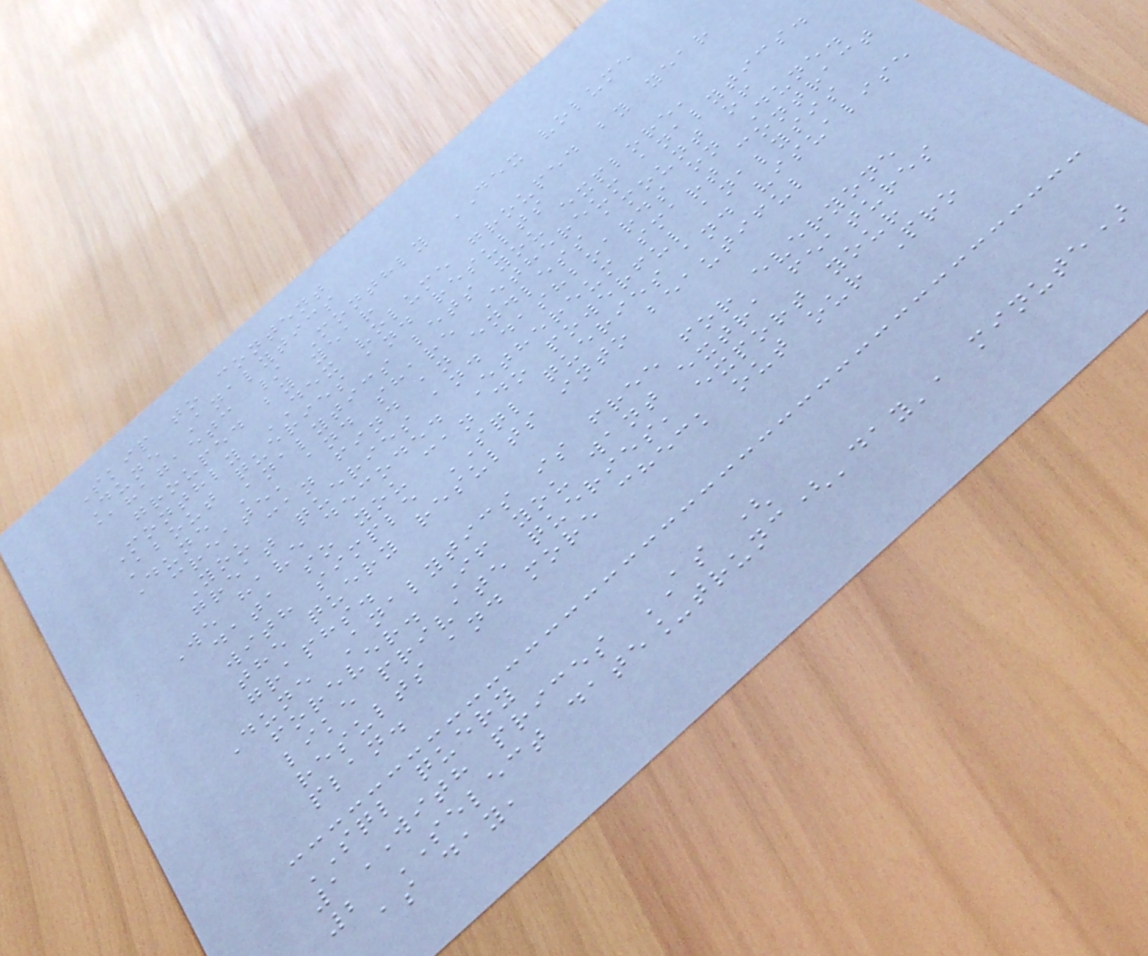Skip to content
Dune Analytics
@hagaetc / Monthly DEX volume
grouped by year
Monthly DEX volume grouped by year
About queries and results
Dune Analytics lets you explore,
create, and share Ethereum analytics.
You can find an endless amount of
great queries and dashboards on Dune.
We have decoded Ethereum smart contract
data so you can do powerful analysis
with simple SQL queries and visualise
the query results into beautiful
graphs.
Dune Analytics is free for everyone
forever. If you want extra features
like private queries, export your
results and more check out our Pro
plan.
SQL query
1WITH prices AS (
2 SELECT date_trunc('day', minute)
as day,
